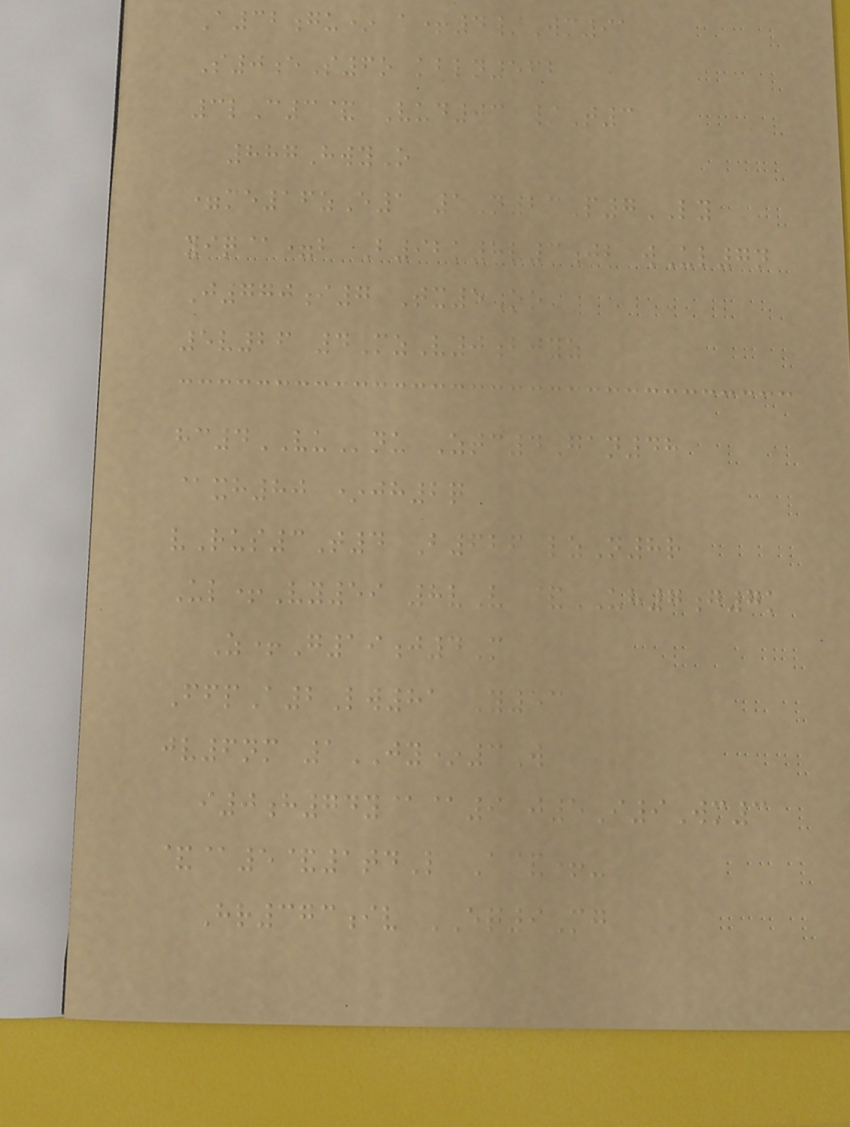A32gu* a+4/Wm91
S0eS6o kbln562
3lC3& Vud03 /T3
887HwyO
=me16zE1 1N23P7LY
yiq@=b B92k8v3jb wUl7n
J770i7 Tx5Oo
5v26 4MzV0bjyz
hc4VUnu Ztc4Gan48
@xh80 *jh2q
vRus3T4 B626 lzN8r
Ul+Vy59 8vV &UH7g7k
Z+G19j4M
FfpA2Lw81 Y53
jv6nm 1JY*3W
i0h74y@@9 j5I9Wm3
&@5&1tdL A&+-
Hr373iv EQ9Mg
